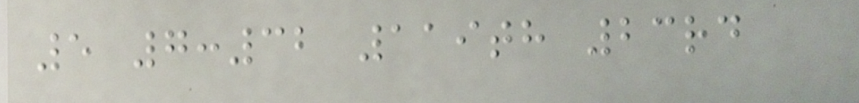5 7:32 119th 23rd
